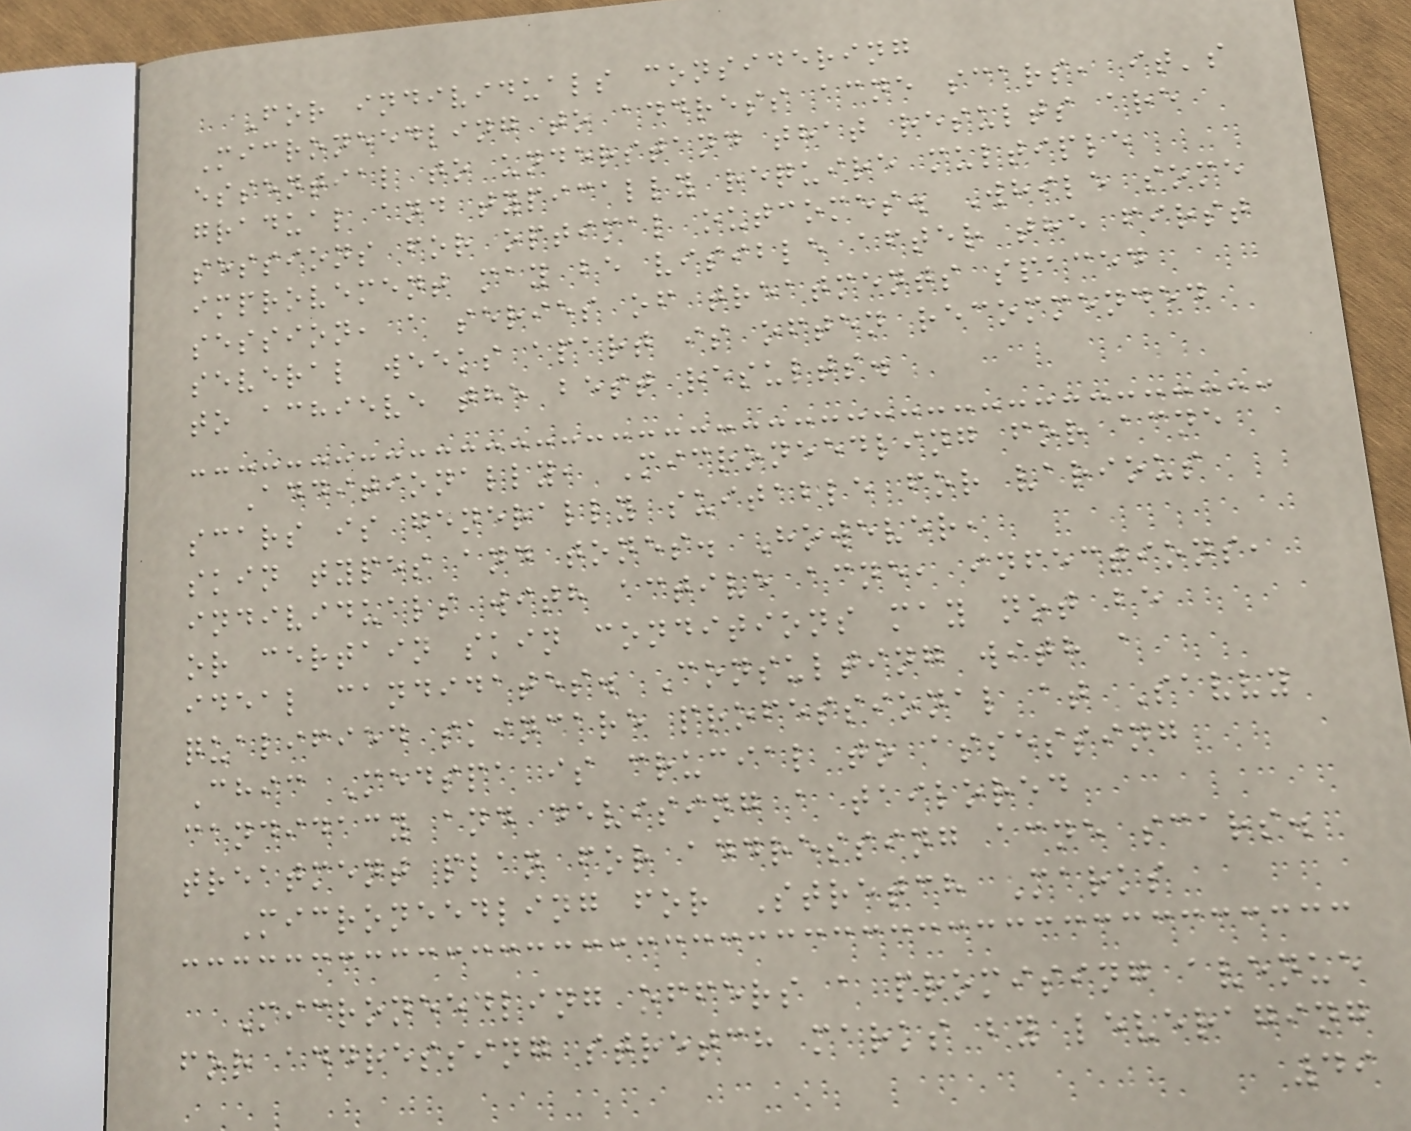For individuals considering
Microneedling to address acne scars, it's
essential to understand that results are
gradual and typically require multiple
sessions for optimal outcomes. While some
improvement may be visible after the first
session, a series of treatments spaced
several weeks apart is often recommended
to achieve the best results.
Additionally, Microneedling for acne
scars is generally suitable for various
skin types and tones. However,
individuals with active acne, infections,
or certain skin conditions may not be
ideal candidates. Consulting with a
qualified skincare professional at Savvy
Chic Medspa is crucial to assessing
candidacy and devising a tailored
treatment plan for addressing acne scars.
Microneedling for Stretch Marks
Microneedling offers a promising avenue
for addressing stretch marks by leveraging
49
